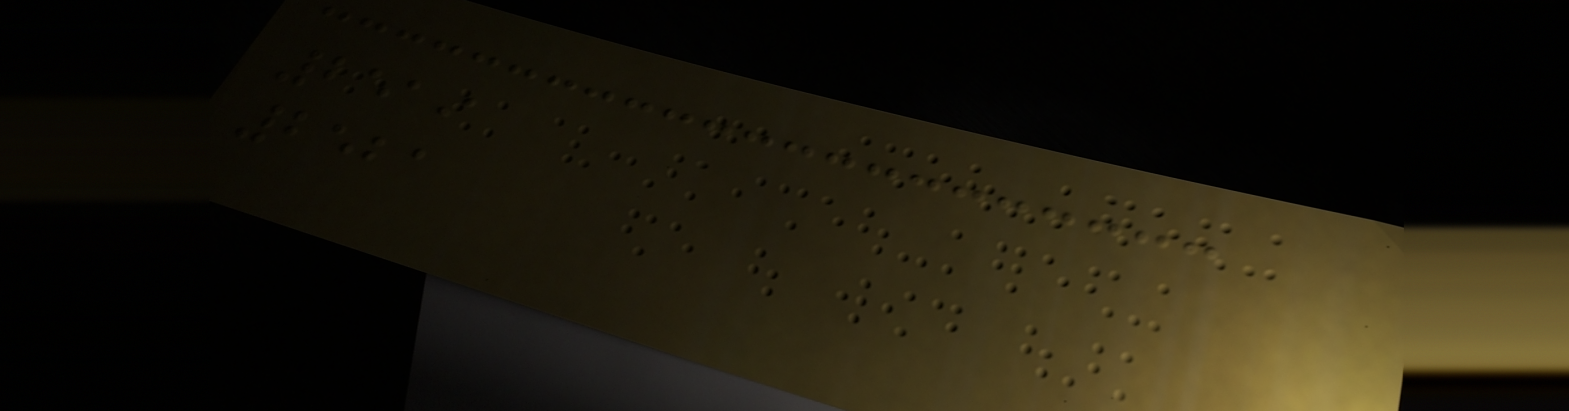2519
2521
